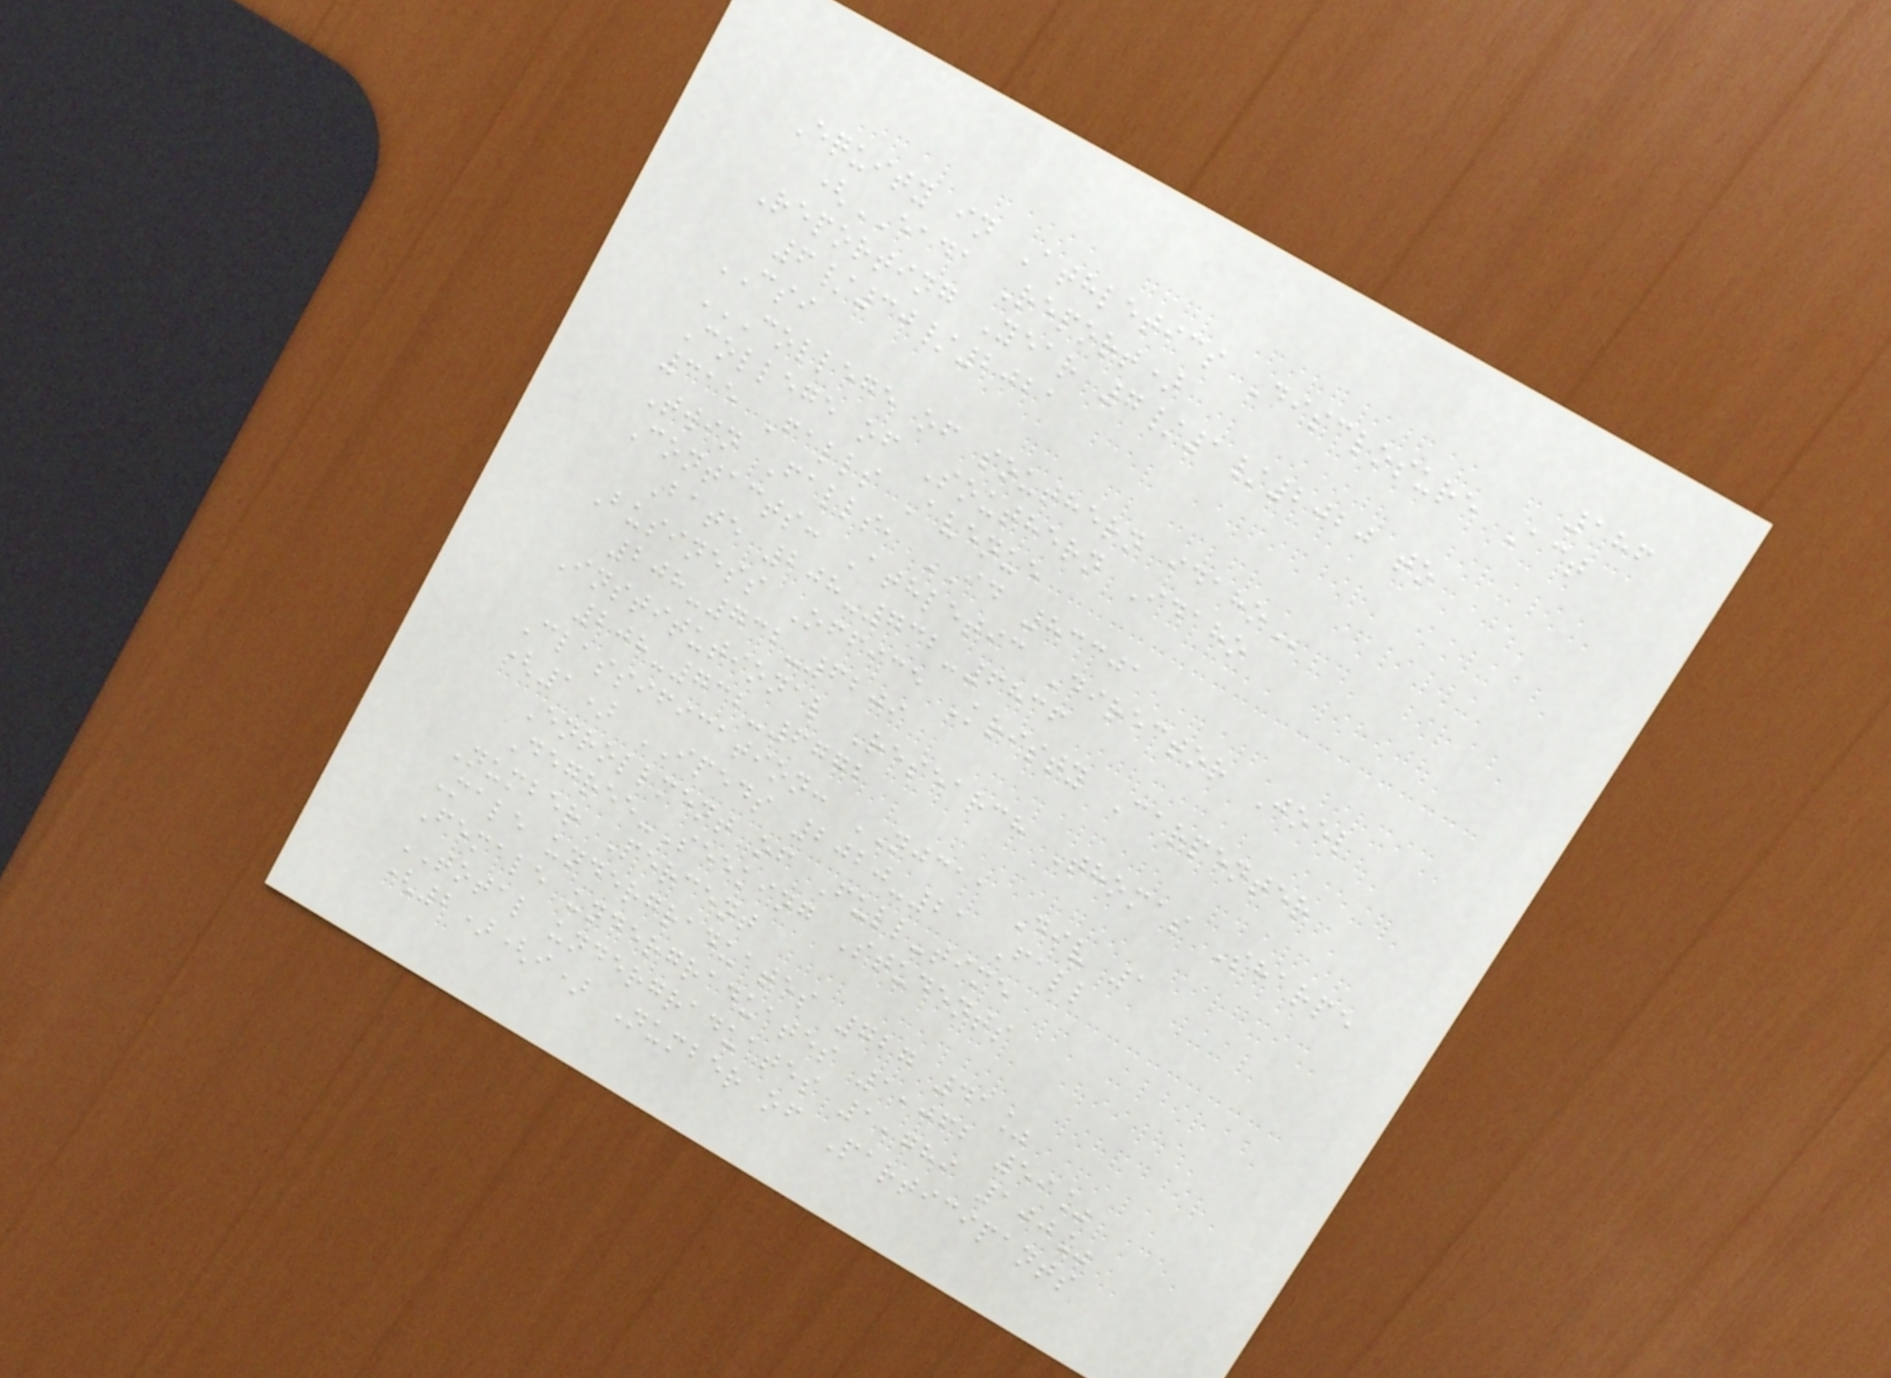186
Equity in Athletics Disclosure Act
(EADA Report)
Reporting Year 7/1/2020 to
6/30/2021
CSI
COLLEGE OF SOUTHERN IDAHO
College of Southern Idaho
315 Falls Avenue
Twin Falls, ID 83301
Contacts: Athletic Director Joel
Bate 208-732-6836
Business Office Kristy Carpenter
208-732-6209
Institutional Research Thomas Sharpe
208-732-6772
Classification: NJCAA Div 1
(1) IPEDS 2020-21 Fall
Enrollment of Full-time
Degree-Seeking Students
Number Percent
Male undergraduates 727 41%
Female undergraduates 1,062 59%
TOTAL undergraduates 1,789 100%
(2)(i) Number of Participants
